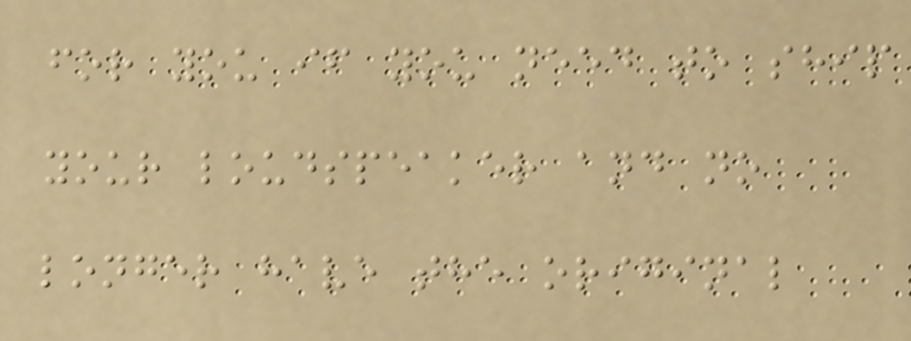for you if you need to ship
your loudspeaker and no
longer have the original
